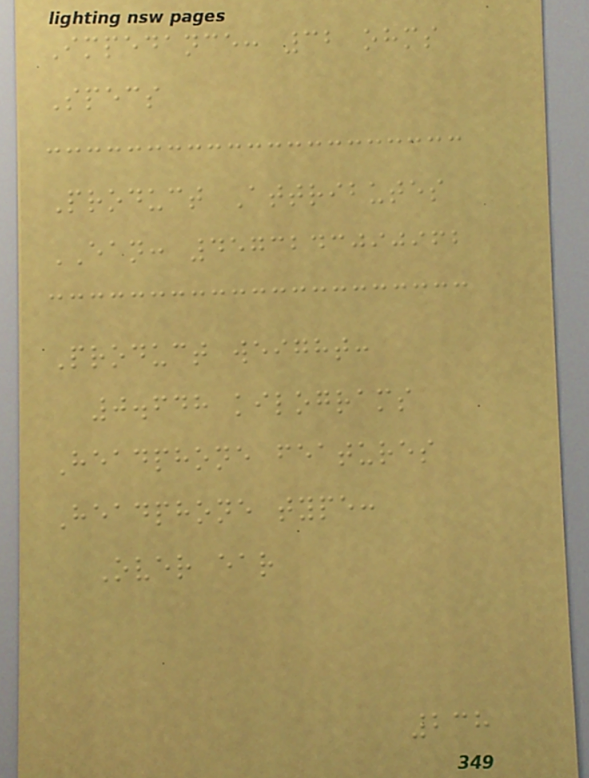Impedance: 32 ohms
Specs
Product Attributes
EAN: 4573243090962
Product weight:
0.648 kilograms
Headphone features
Headphone type:
Over ear
238
